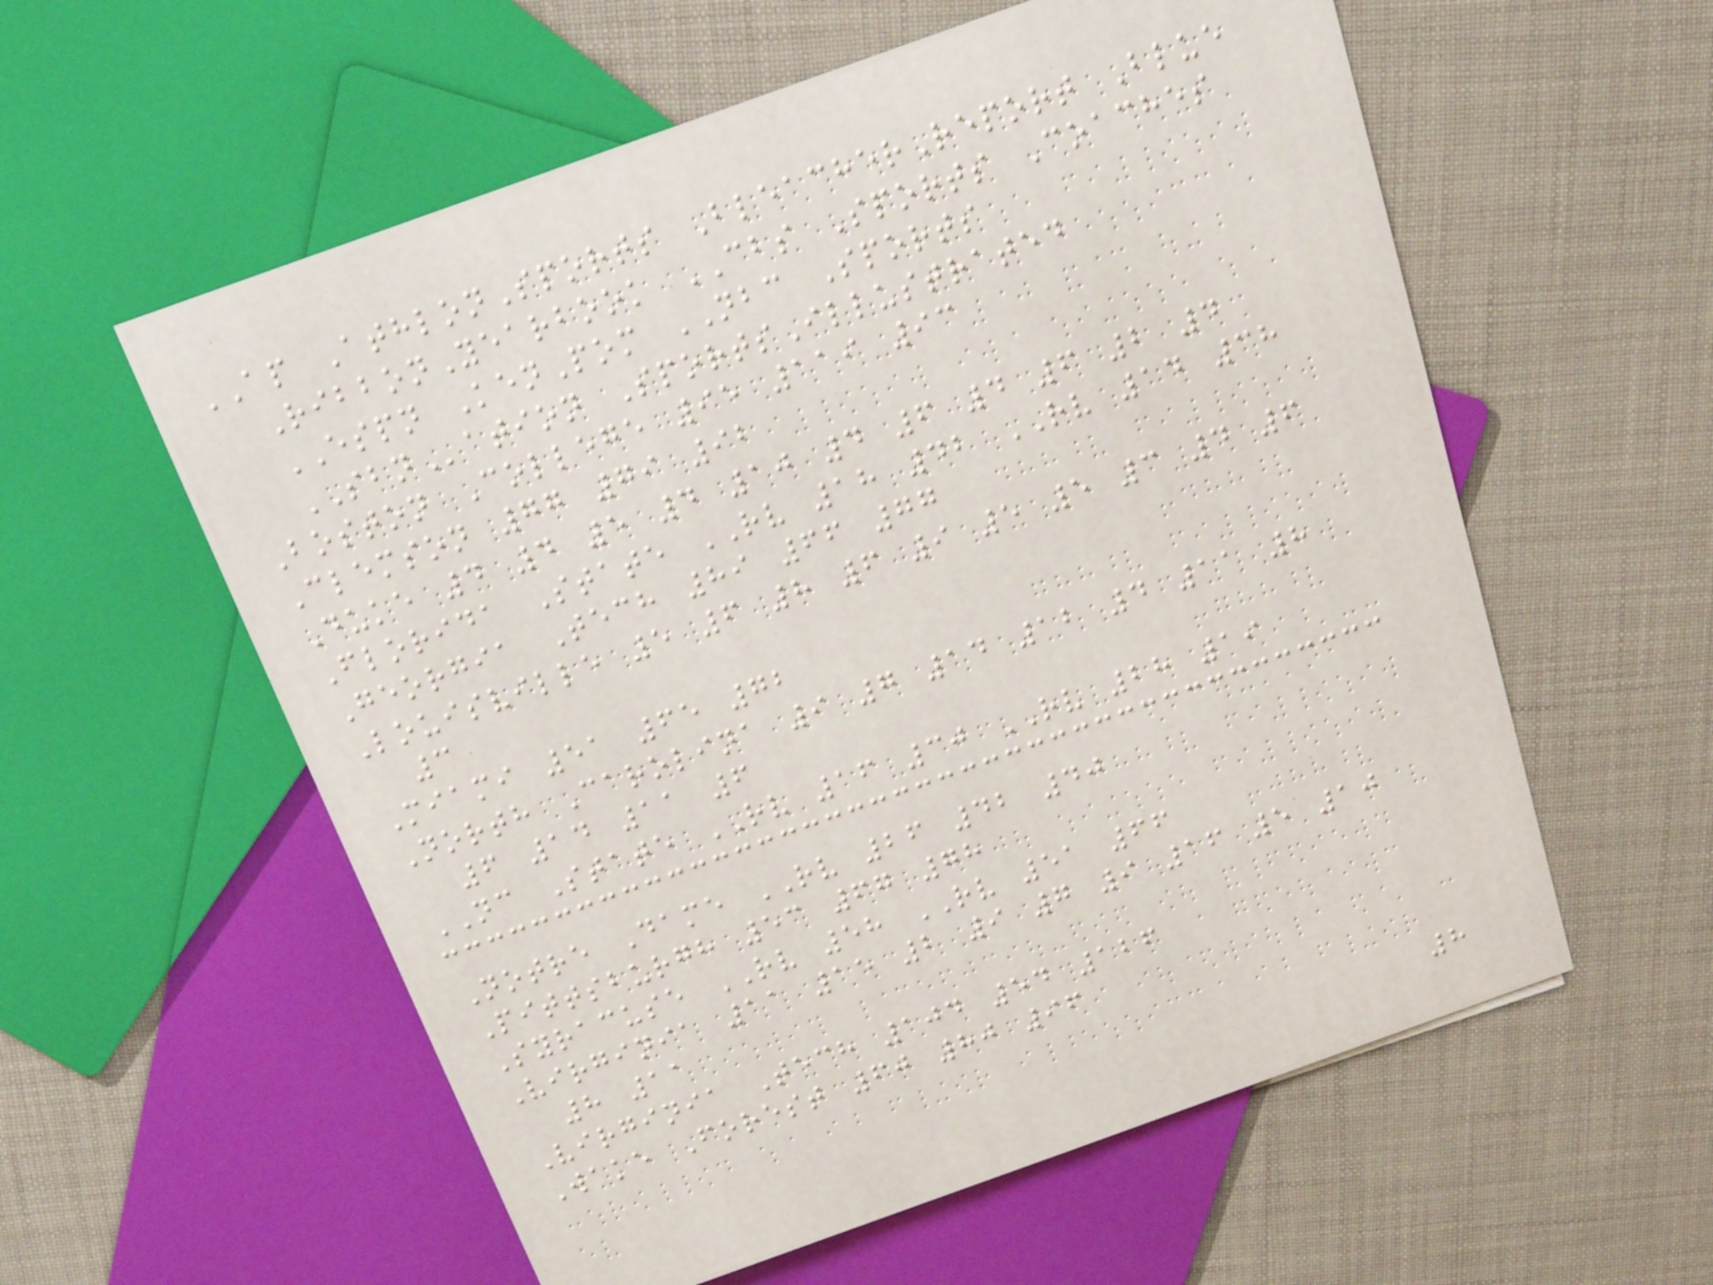AP AthlonSports BleacherReport Blue
RibbonYearbook CBS Sports Coaches
ESPN KenPom NBC Sports
SBNation SportsIllustrated
Boston College 95 119 93
Clemson 77 79 92
Duke 4 4 5 4 10 4 6 4 6 2 4
Florida State RV 18 42 RV 14 38
Georgia Tech 89 66 77
Louisville 5 6 8 6 9 5 5 3 4 6
3
Miami 51 65 72
North Carolina 9 7 14 12 4 11 8
6 14 11 6
NC State RV 16 30 RV 28 19
Notre Dame RV 26 42 40
Pittsburgh 53 67 78
Syracuse RV 58 RV 51 66
Virginia 11 15 2 9 7 9 16 5 10
8 11
Virginia Tech 104 54 126
Wake Forest 60 80 96
8
